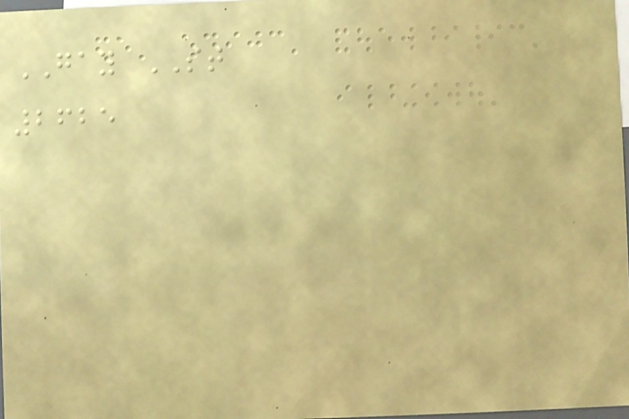GAY ST
2625
